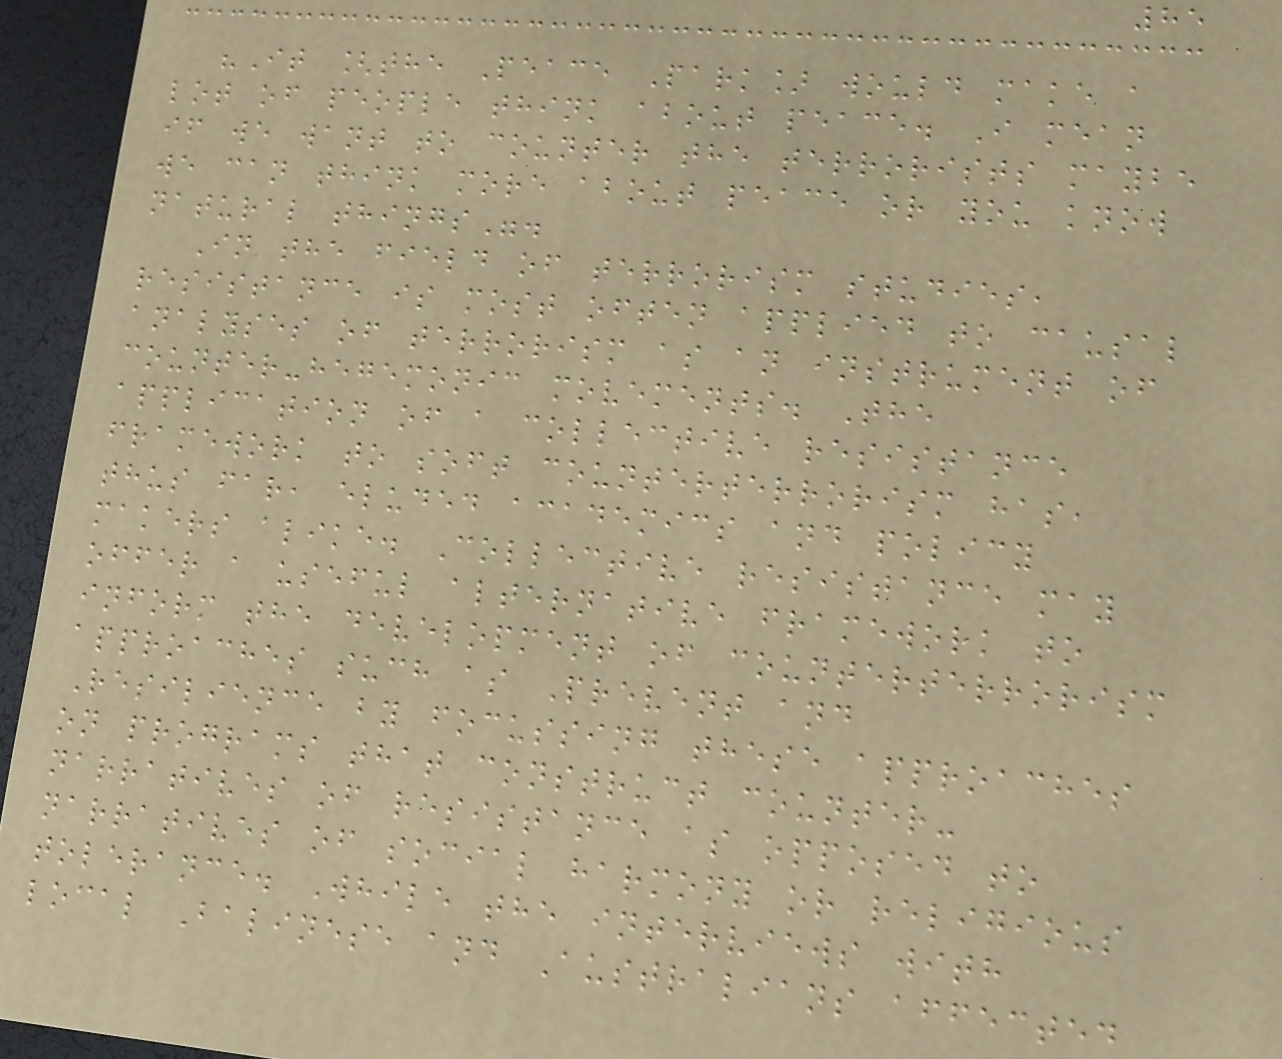85
"It [the Peace Park] would make a
lot of people think about peace. I mean
if we want to counter the terrorists maybe
we can think more about peace or you know
natural things".
In the field of terrorism studies,
resistance is most often applied to causal
analyses of terrorism as an instrument of
counter-hegemonic movements. The
application of a collective resistance
framework to soft counterterrorism has,
thus far, eluded academics and policy
makers alike. Collective resistance may
offer a useful alternative framework to
inform the development of counterterrorism
approaches such as Prevent and
Resilience by focussing these approaches
on programs that construct counter-
narratives of resistance as opposed to
narratives of social harmony or religious
tolerance. While the interviews with
local Balinese and Australians affected
